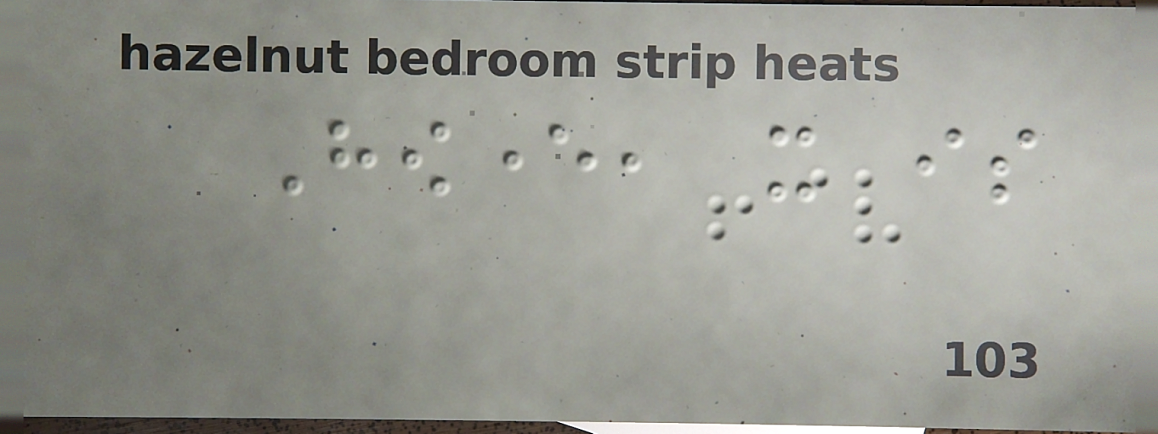However, it is
